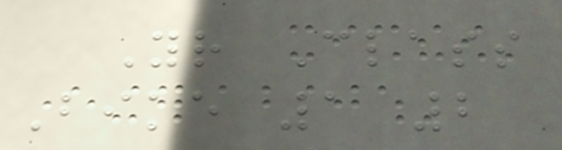Yr Class
Bike 1 2
